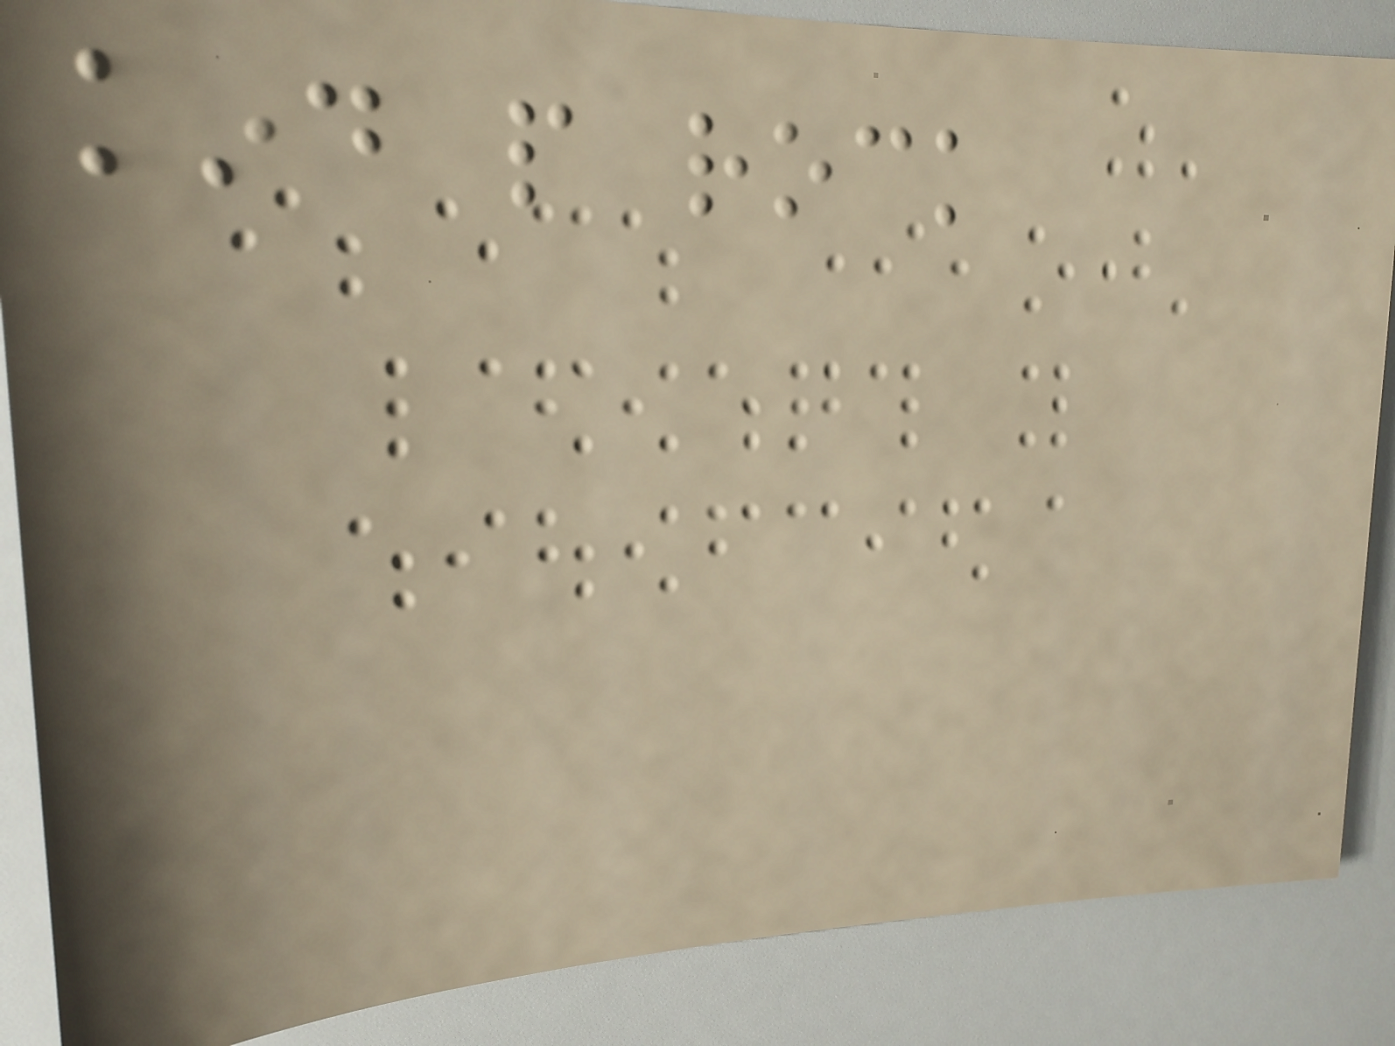kind people rock
